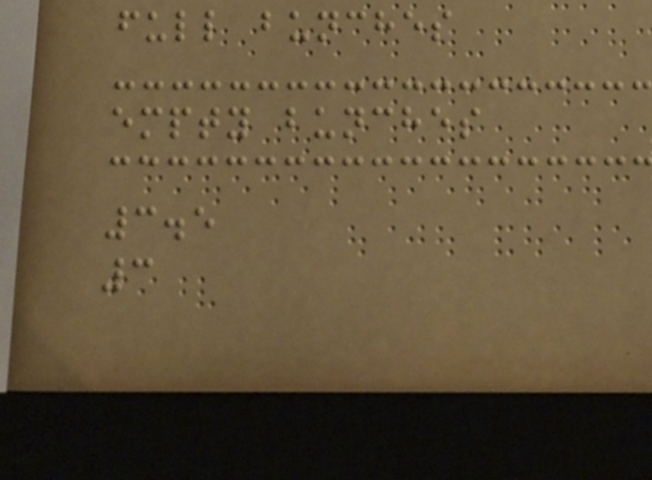full bunches
empty bunches
3.5
3
